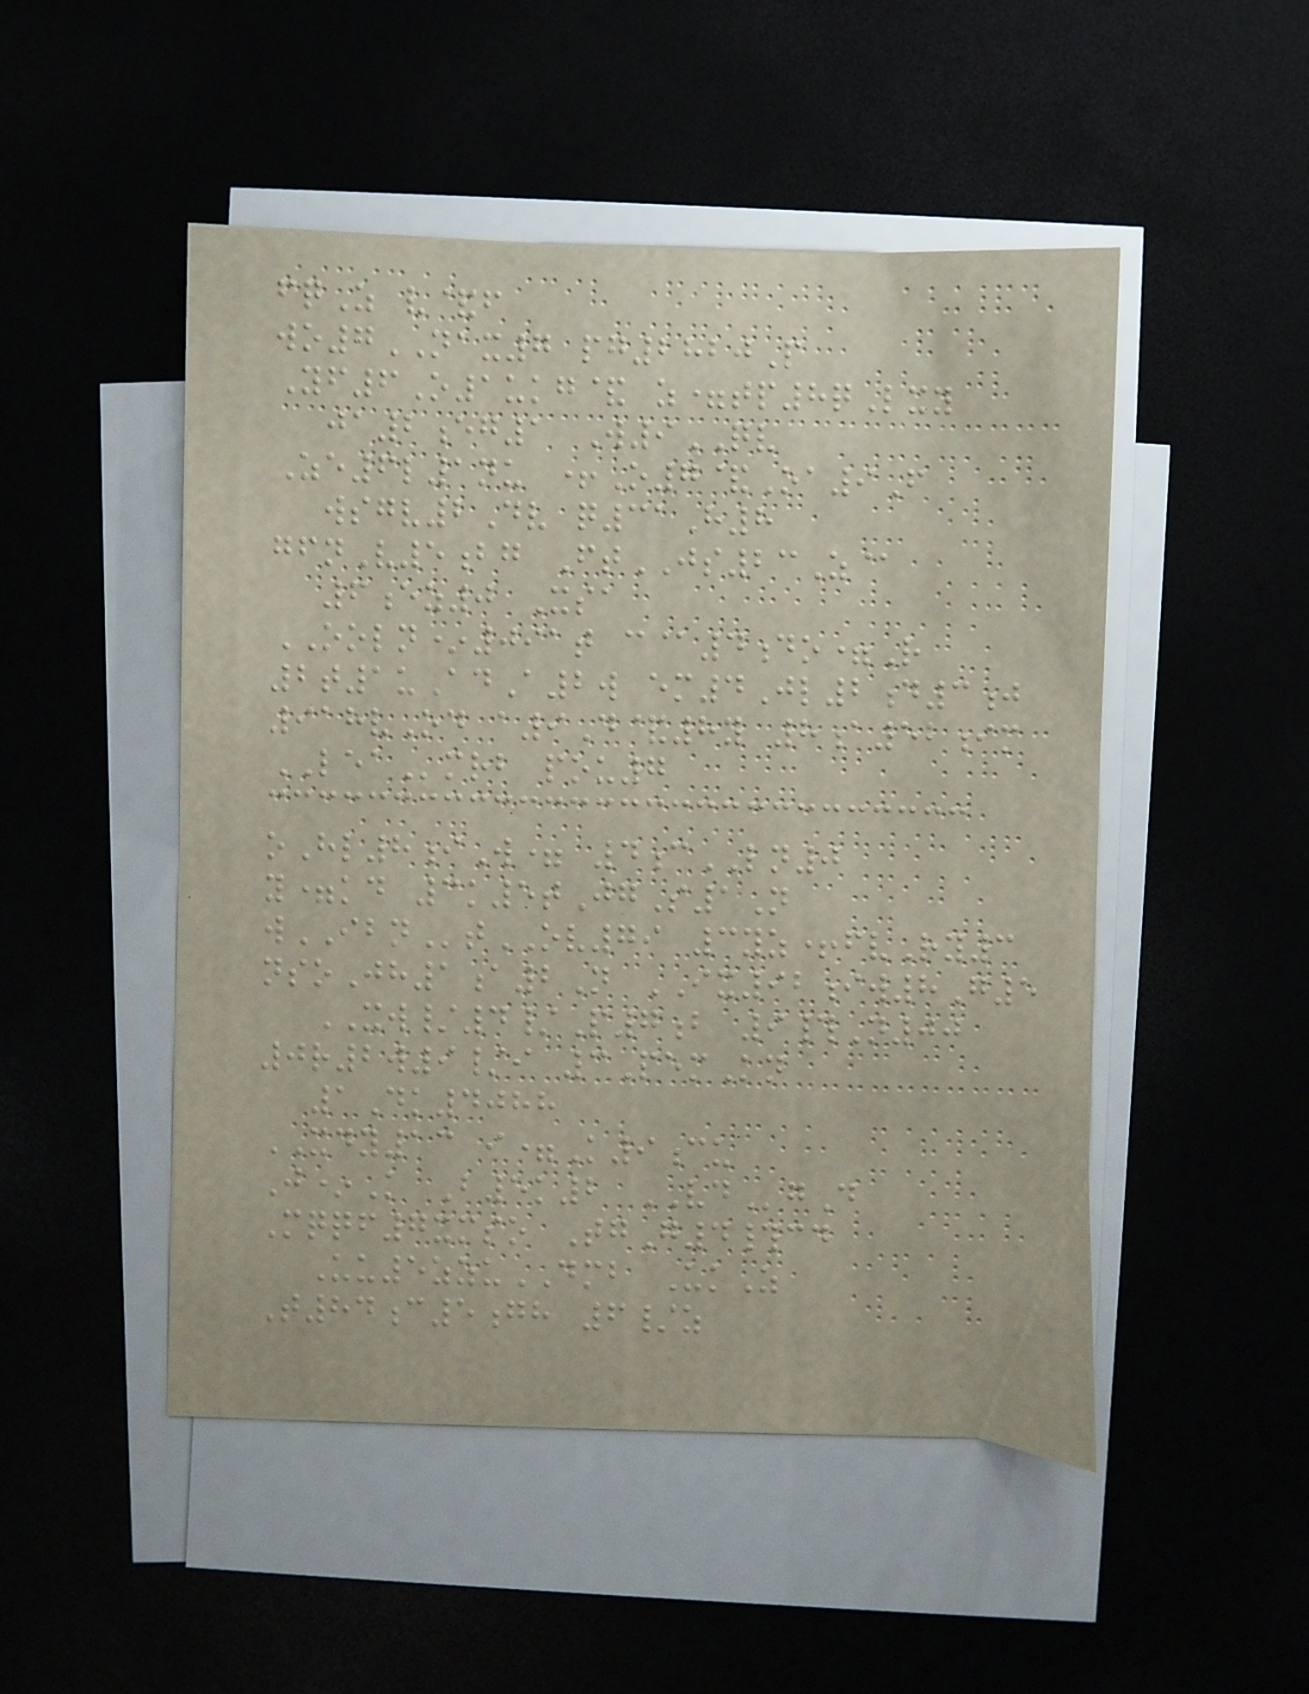fqZ v&f
wo7NAX7 pg2820P
Yf6O1ukg& z=tp8qLxy
ja2eg1 W9QV
Ze6l1nu +O7&Oa9F
wsgv2Dv q31H8
gfnV5bg FtJS23Z@
6ez0 Xsa
OOLN*091t c@4do=R
2t1uAdA2w em4Jl2d3j
918vOd a9D&8y 8a52im
LEAmrb pou7
oHl8iW= 4cLN0
y=kd 3k5tJgS1N
wIBNtOV79 3yz+fvRy3
nsoJh1a2N IX92iw8G5
XW/4/P7b 9#N00
0r2w9/i 3PemKn
1Dk4088
XDY13 i=K9cu
J*K B5k2 VDgD
Mqqf7xmso TgG4#cd
Uu5zzuDMB UkZ
T84c5gh 6/z
